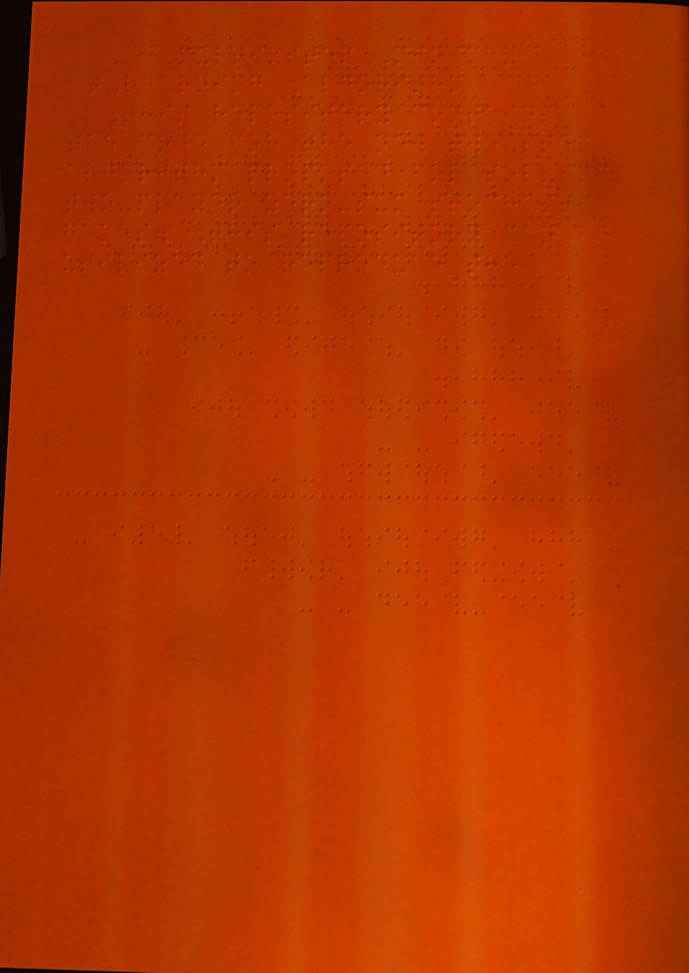A Multi-step Minimax
Q-learning Algorithm
This repository contains
the code for the new two-step
algorithm proposed for solving
two-player zero-sum stochastic
games. This repository can be
utilized to reproduce the
